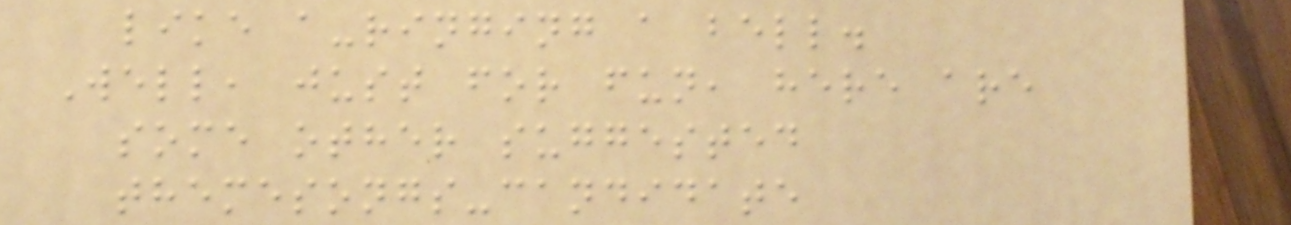like a-ringing a bell.
Well, just for fun, here are
some other suggested
themesongs-candidate
